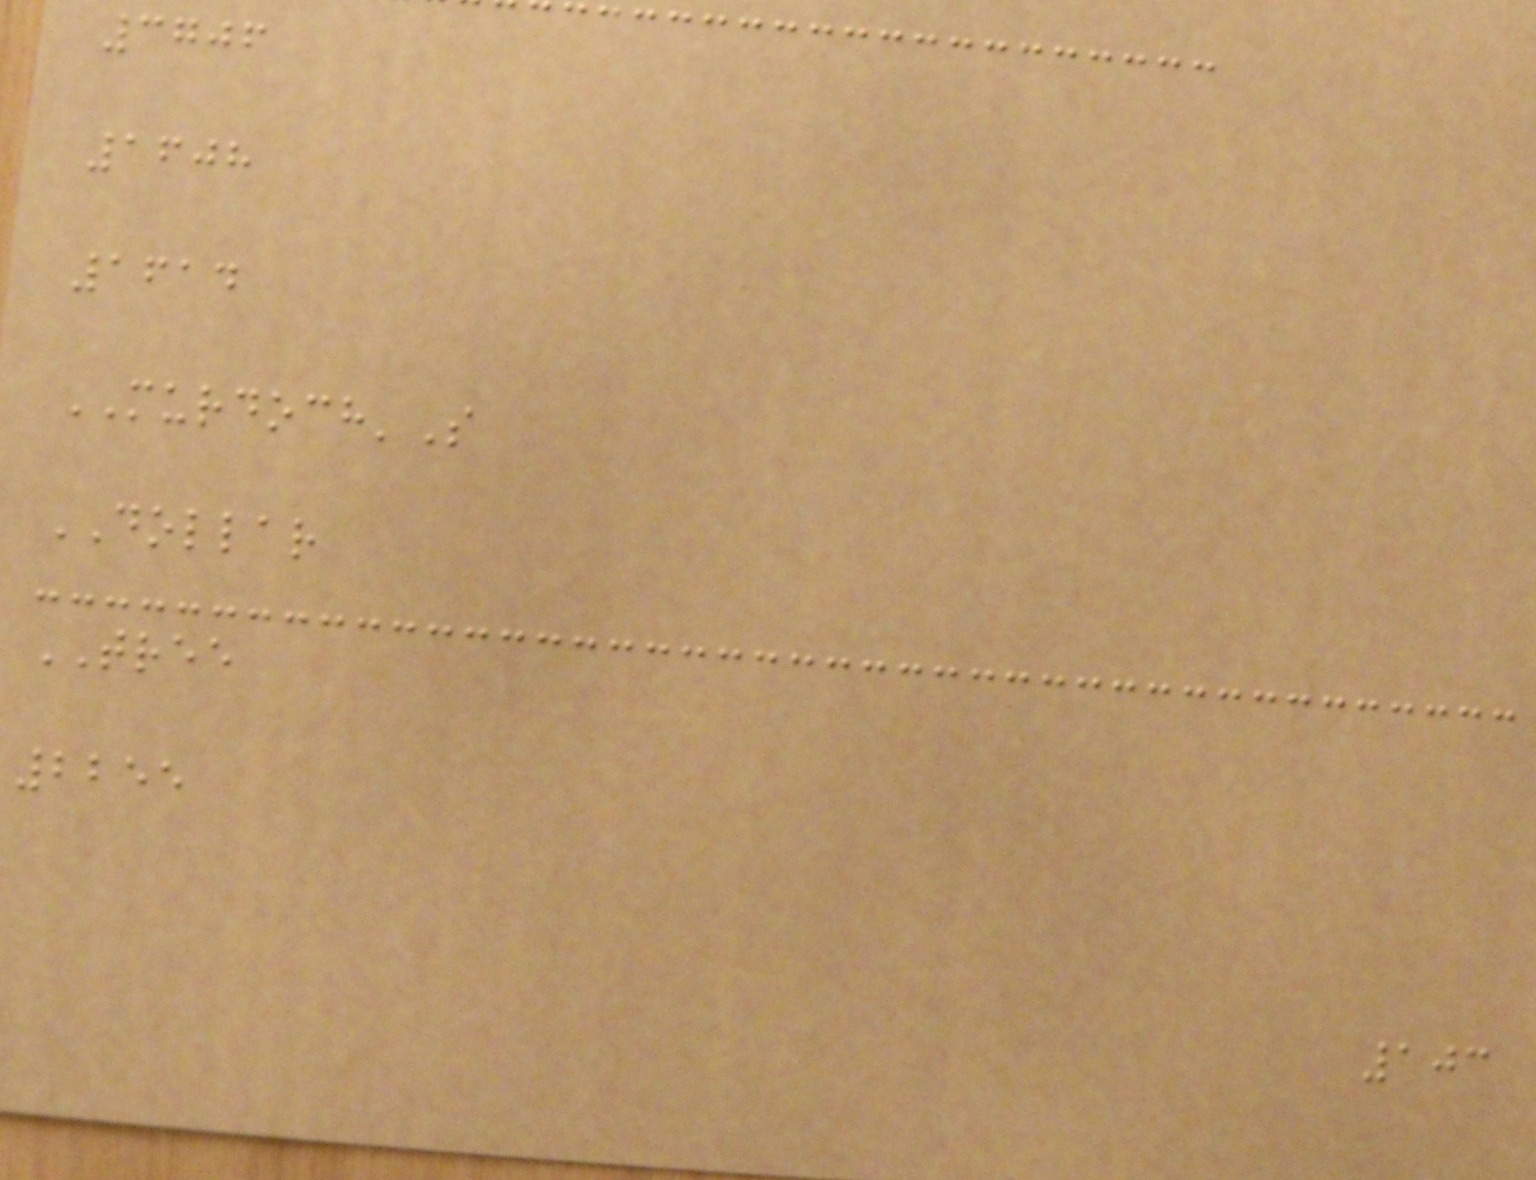3706
1608
1614
MURDOCH'S
DOLLAR
TREE
2255
103
